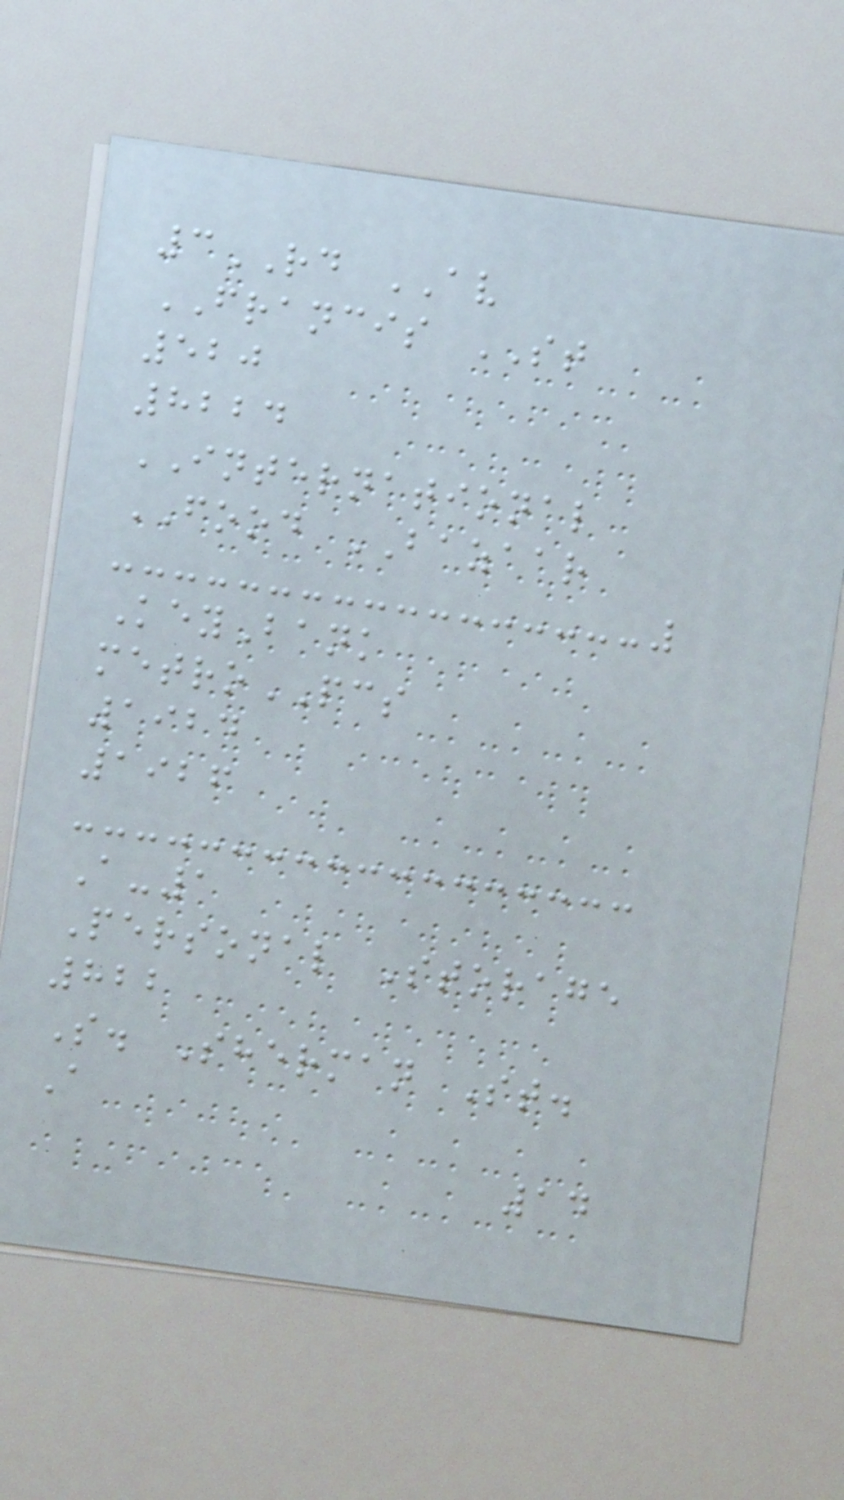3RD AV
FRANCIS ST
520
8224
INTERNATIONAL
FOOD BAZAAR
KeyBank
metroPCS
1924
1926
A-1
Personal Storage
822
S. Sherman St.
A
14
